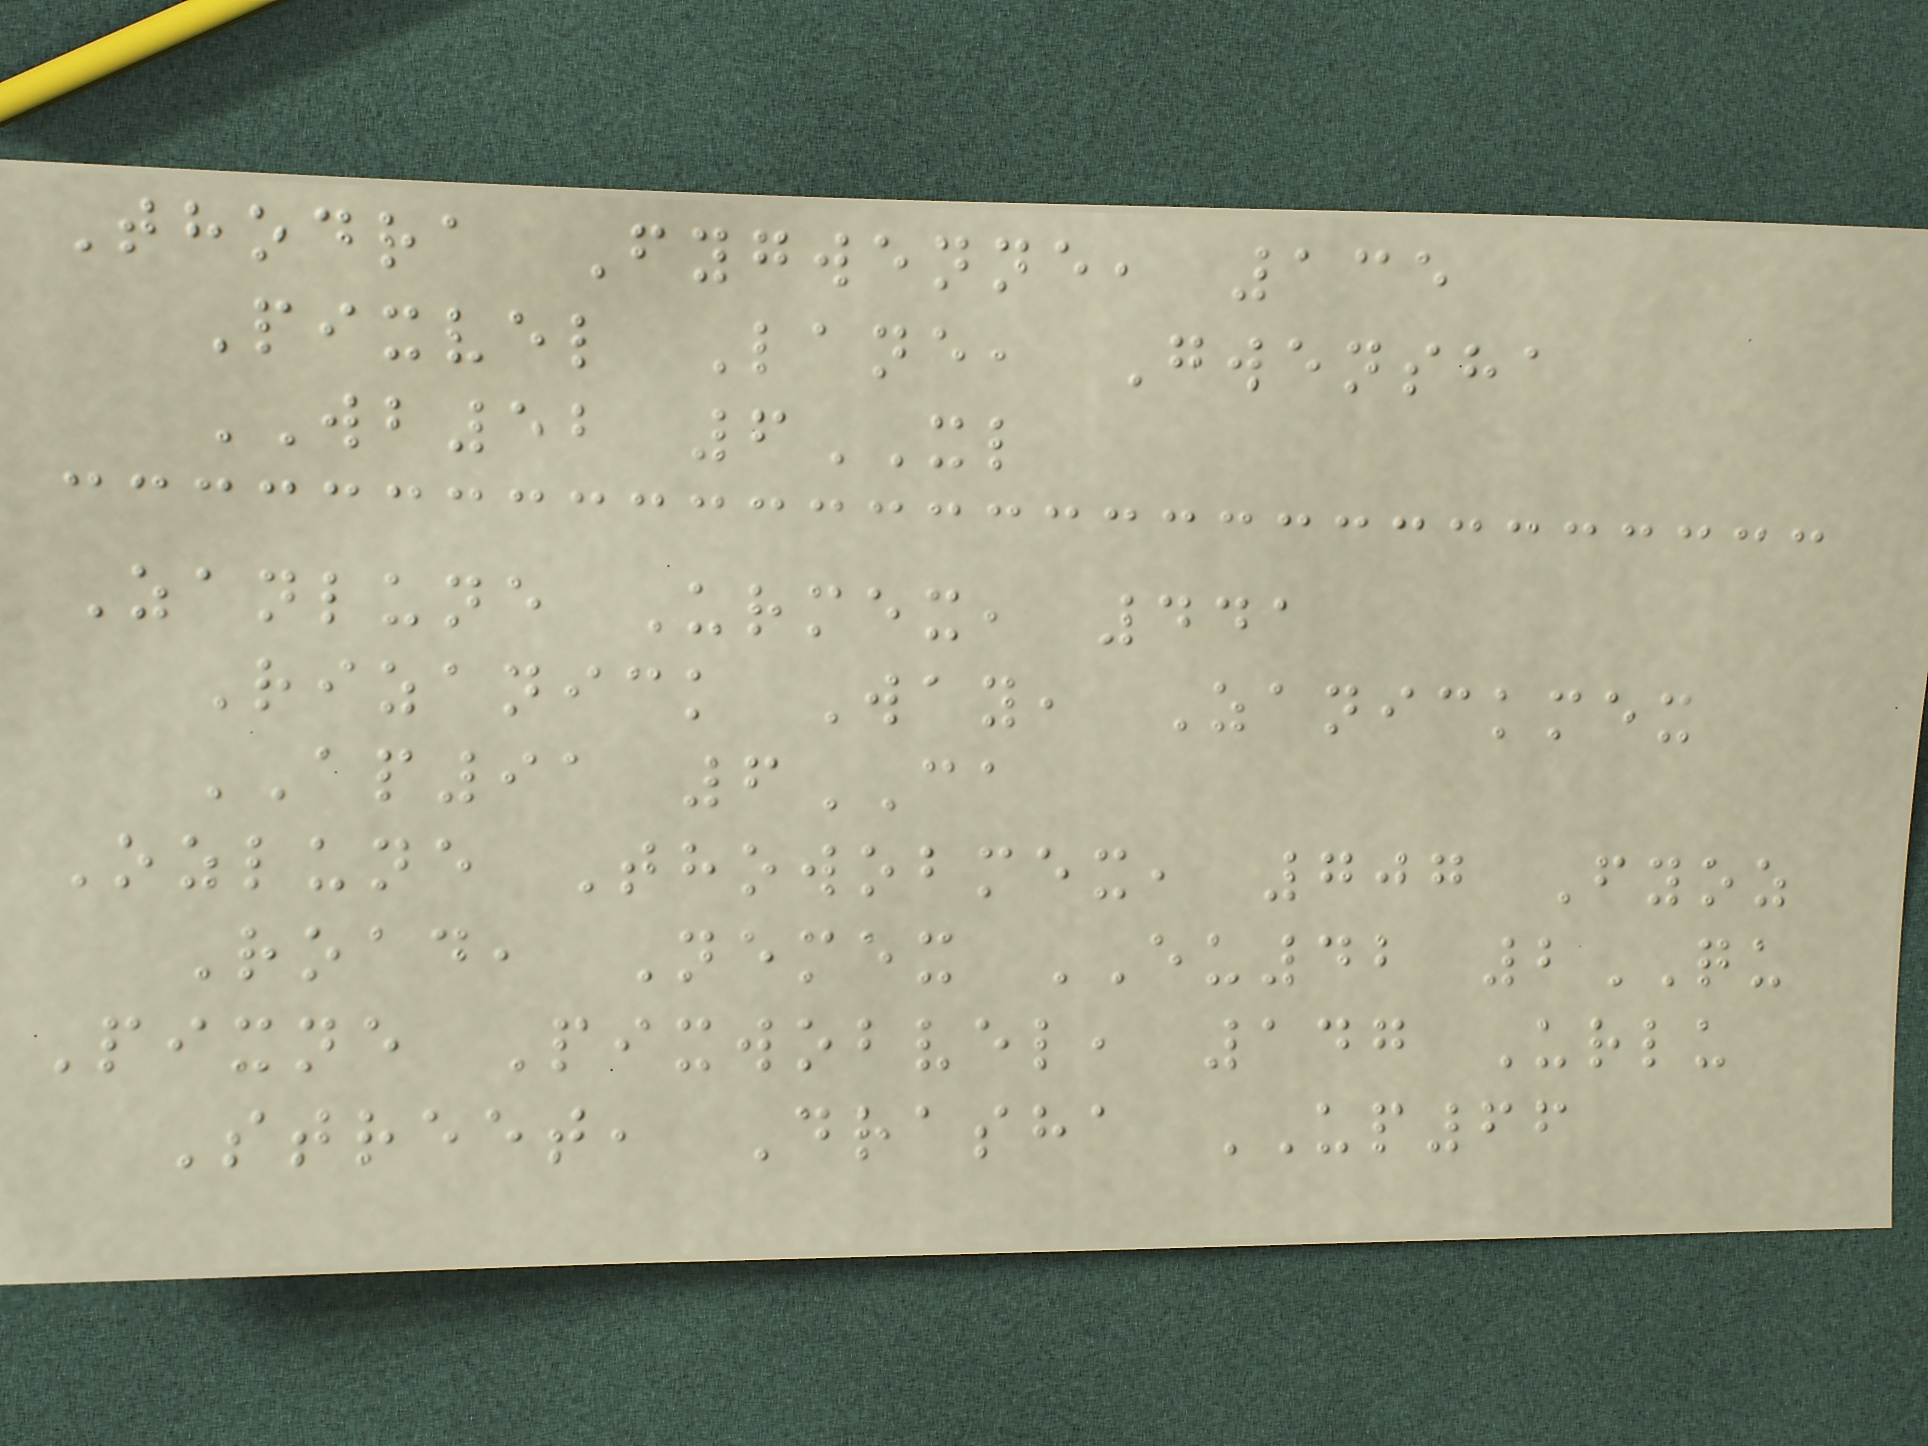Thodra Fygwenne, 135
Pixvel Lane, Gwensha
WB52 6XL
Zanlune Urmex, 441
Rizanick Way, Zanickmex
AP91 6CA
Ozlune Thowobmex, 707 Fyoz
Road, Nemex EU42 2QU
Pixne Pixwobvel, 147 Urlu
Street, Drasha UP66
